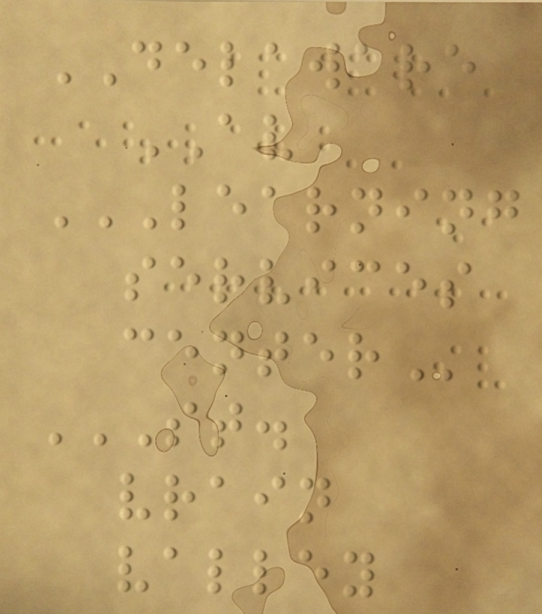DELAWARE
AV
LEARNING
SERVICES
CENTER
ST.
VRAIN
VALLEY
